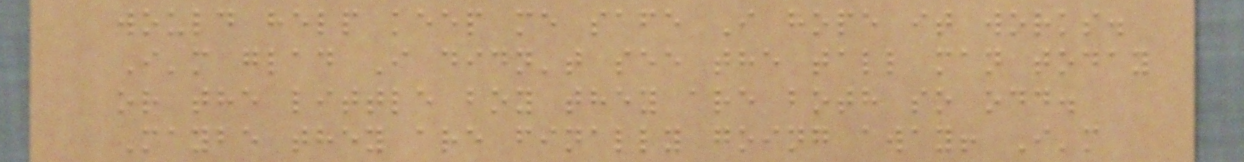would help keep me safe I hope it works.
I'm glad I didn't see the tall man today
or the little boy they are both so odd.
Maybe they are finally going away! I'm
